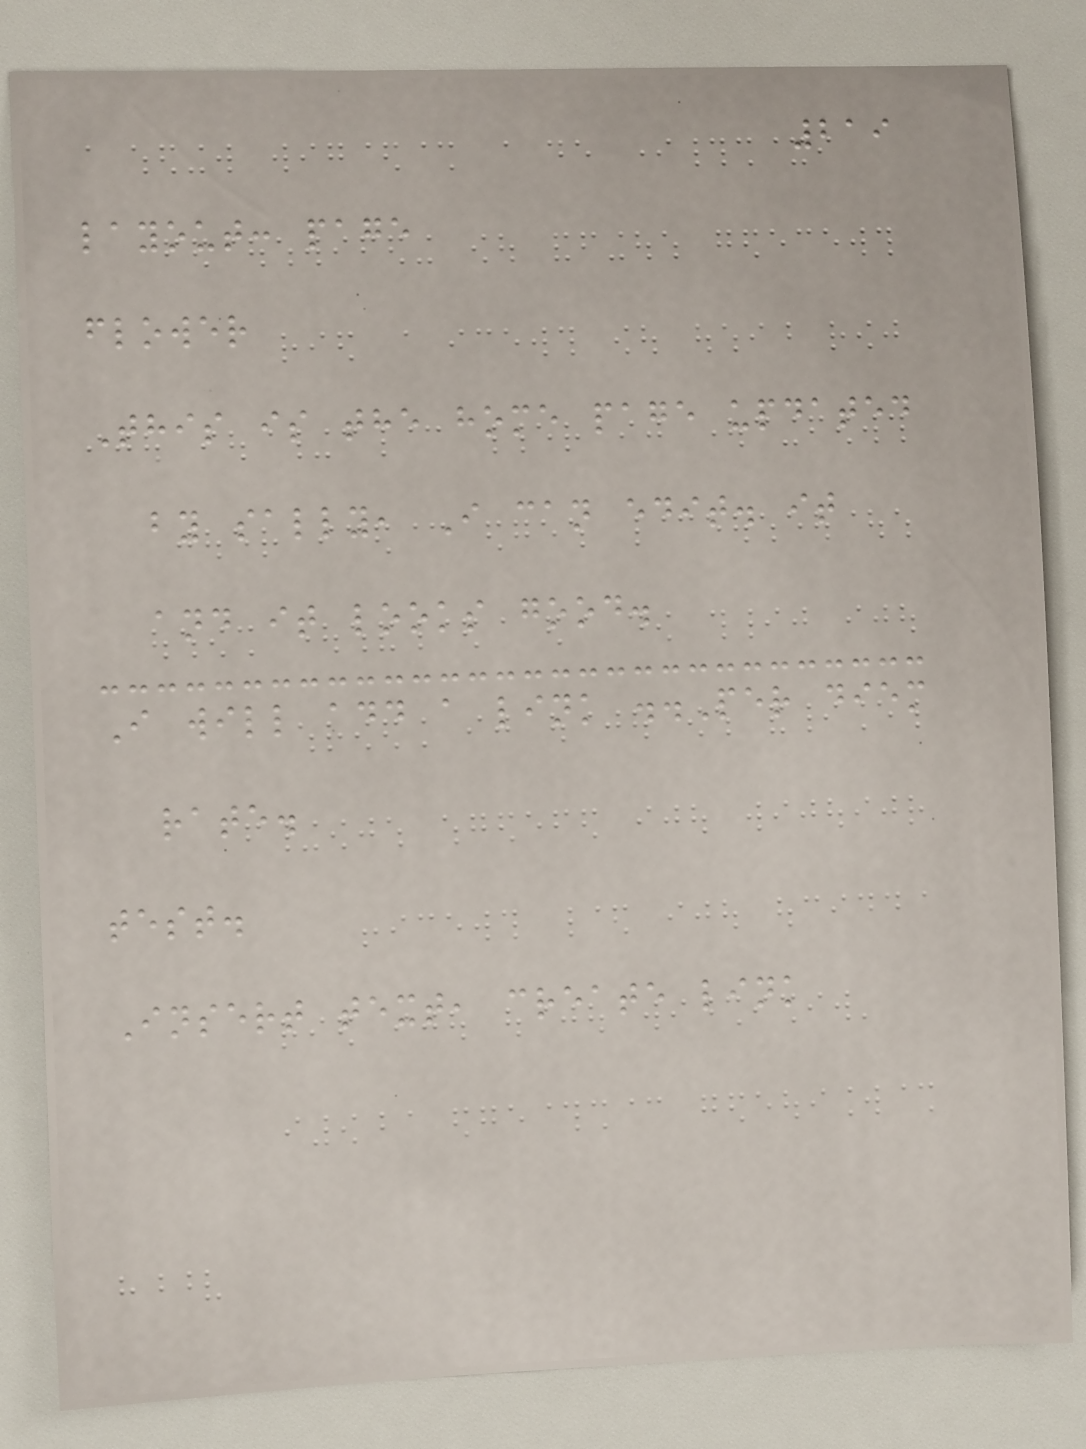219
layout: page
flower
This is the home page updated
by sally, I can edit. it
and it looks good.
I will add a link ..Per diem
rate.
test.
Insert text, create link
